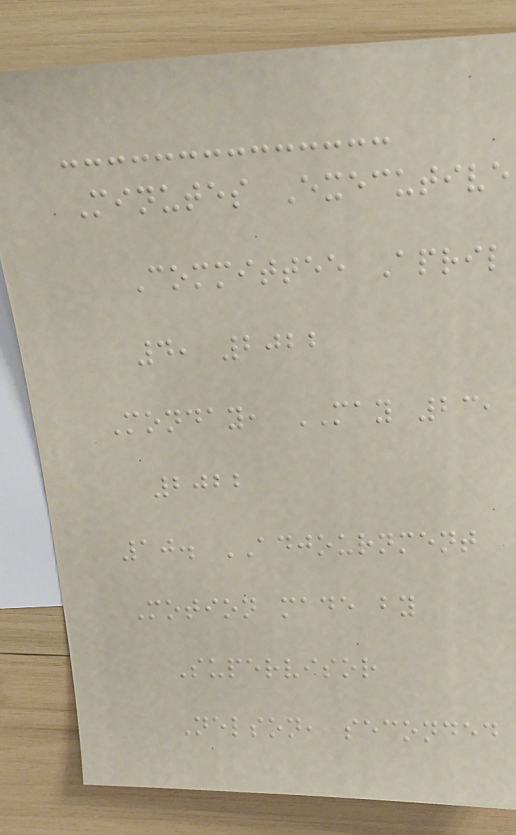Minutes Executive
Committee April
4, 2022
Monday, MAY 23,
2022
10. ADJOURNMENT
Motion made by
Supervisor
Nelson, seconded
